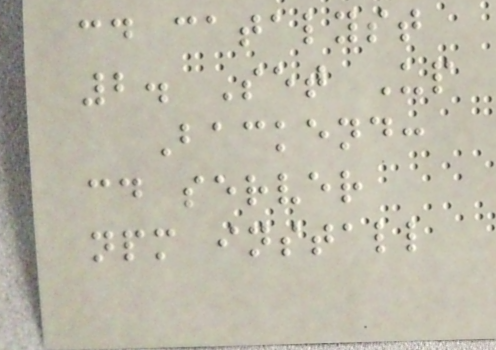cd catalyst
2. Set Up
Backend:
cd server
npm install
